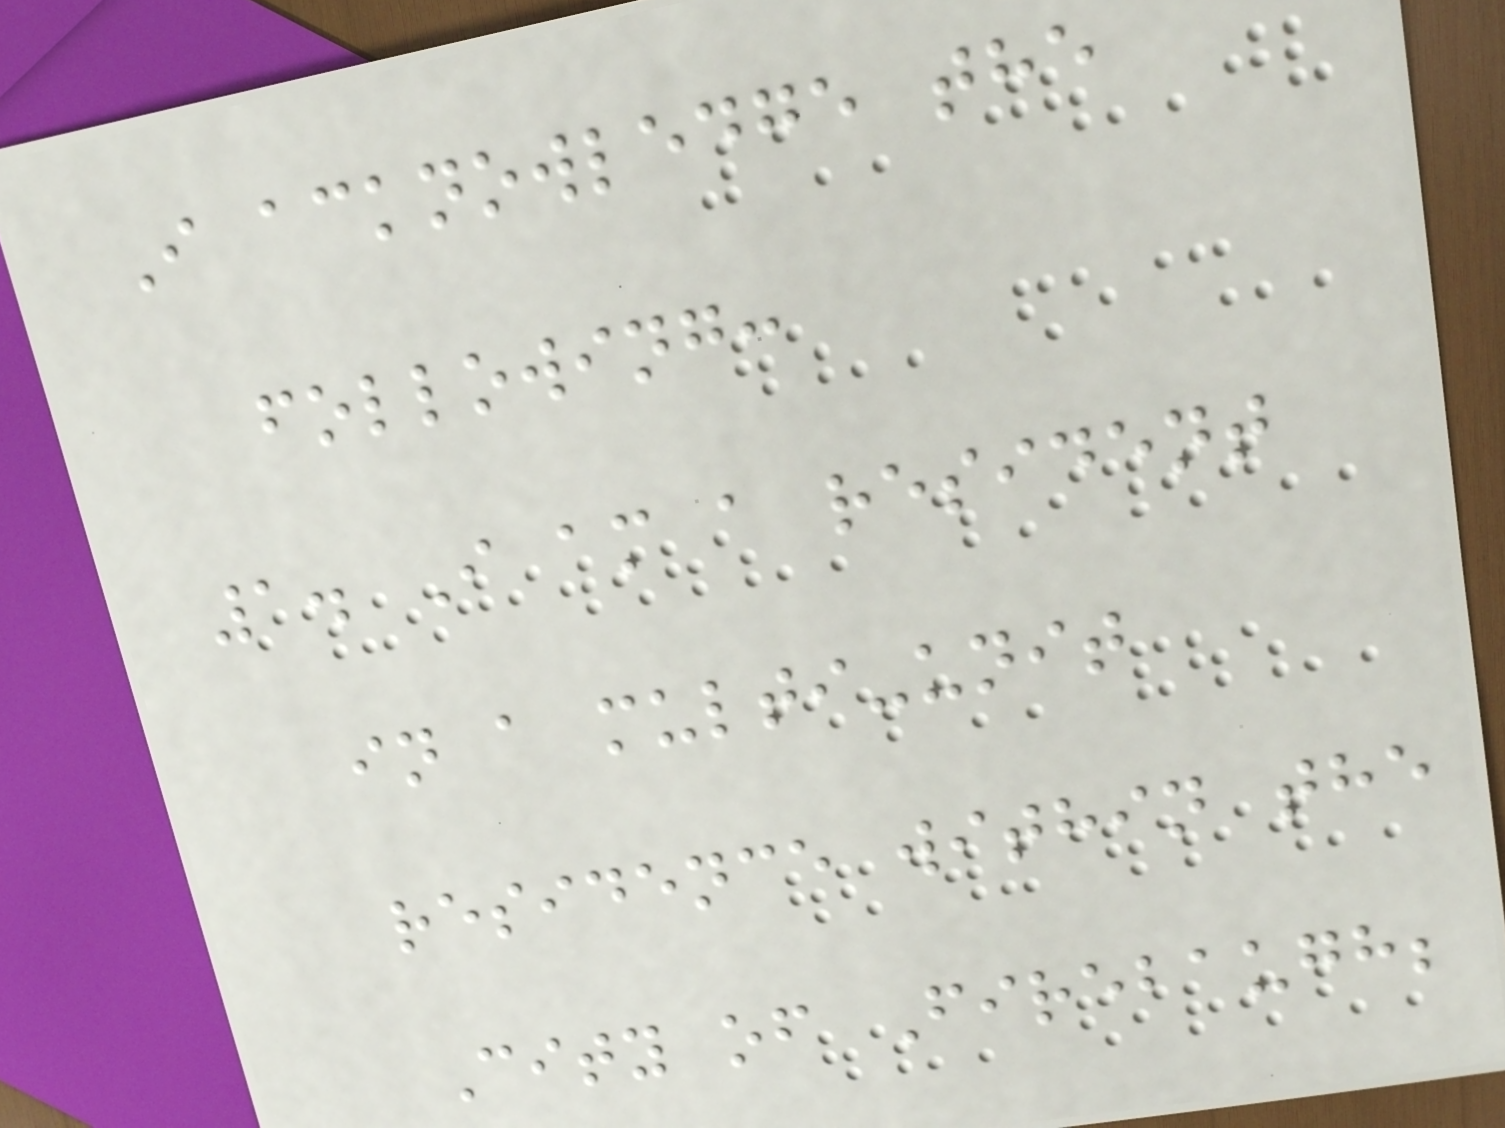I acknowledge the
following:
1. I am a resident
in a multi-unit
residence within the
City of Firebaugh;
